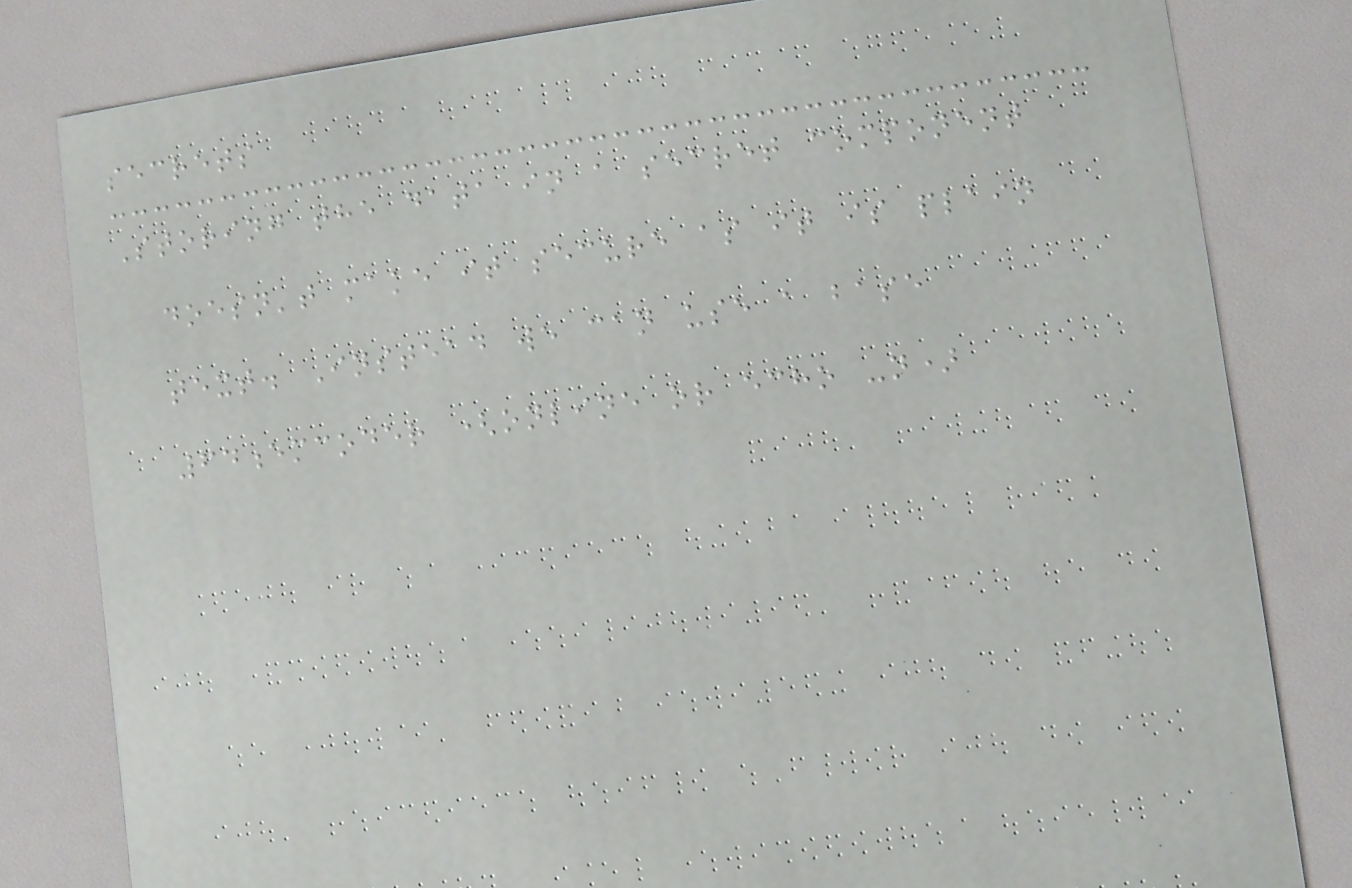secrets
Storing the data in a secret component
doesn't make it secure as it is plain
text. Instead we can use a base
64emcoder (online or echo -n)
